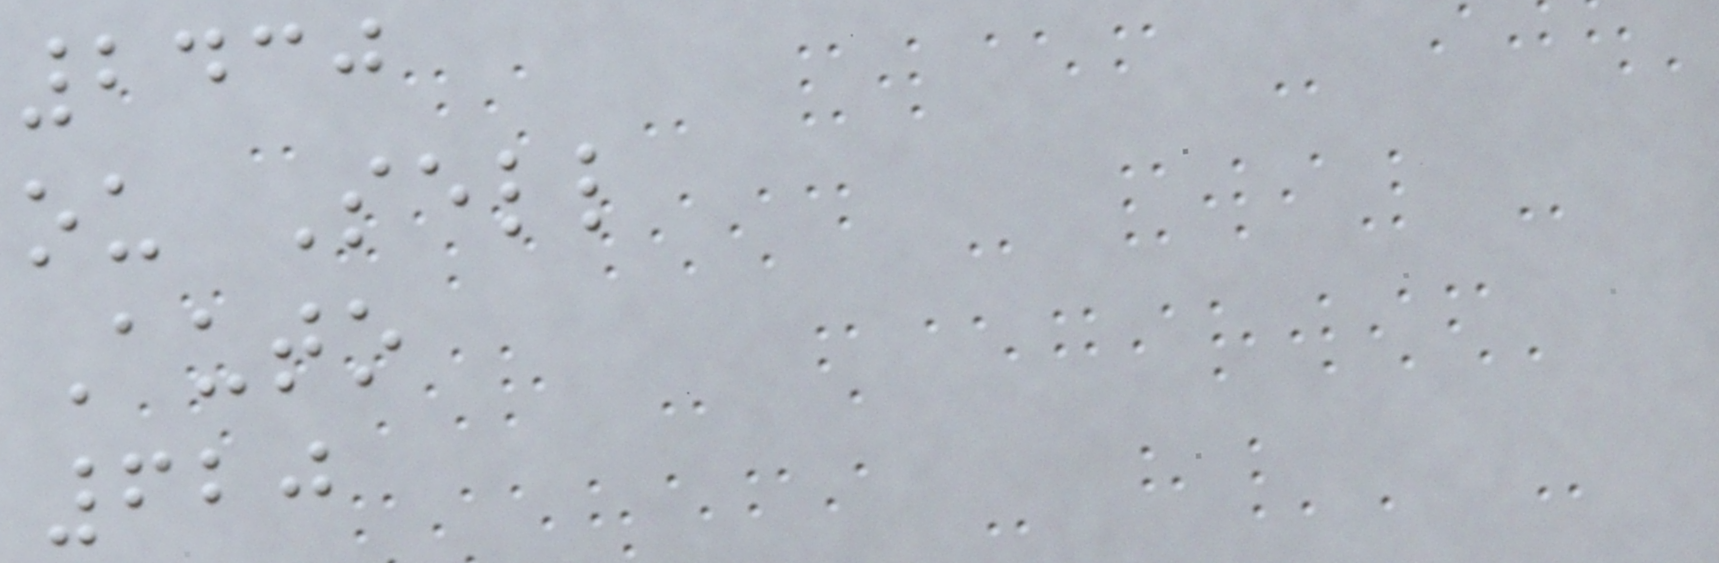2430
ou Sell
Auto
620
